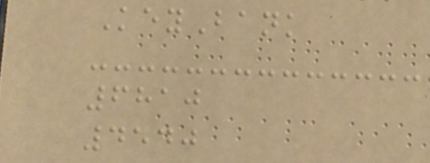KeyBank
6810
4540
